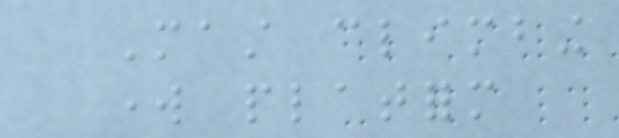Mast climbing
work platform
